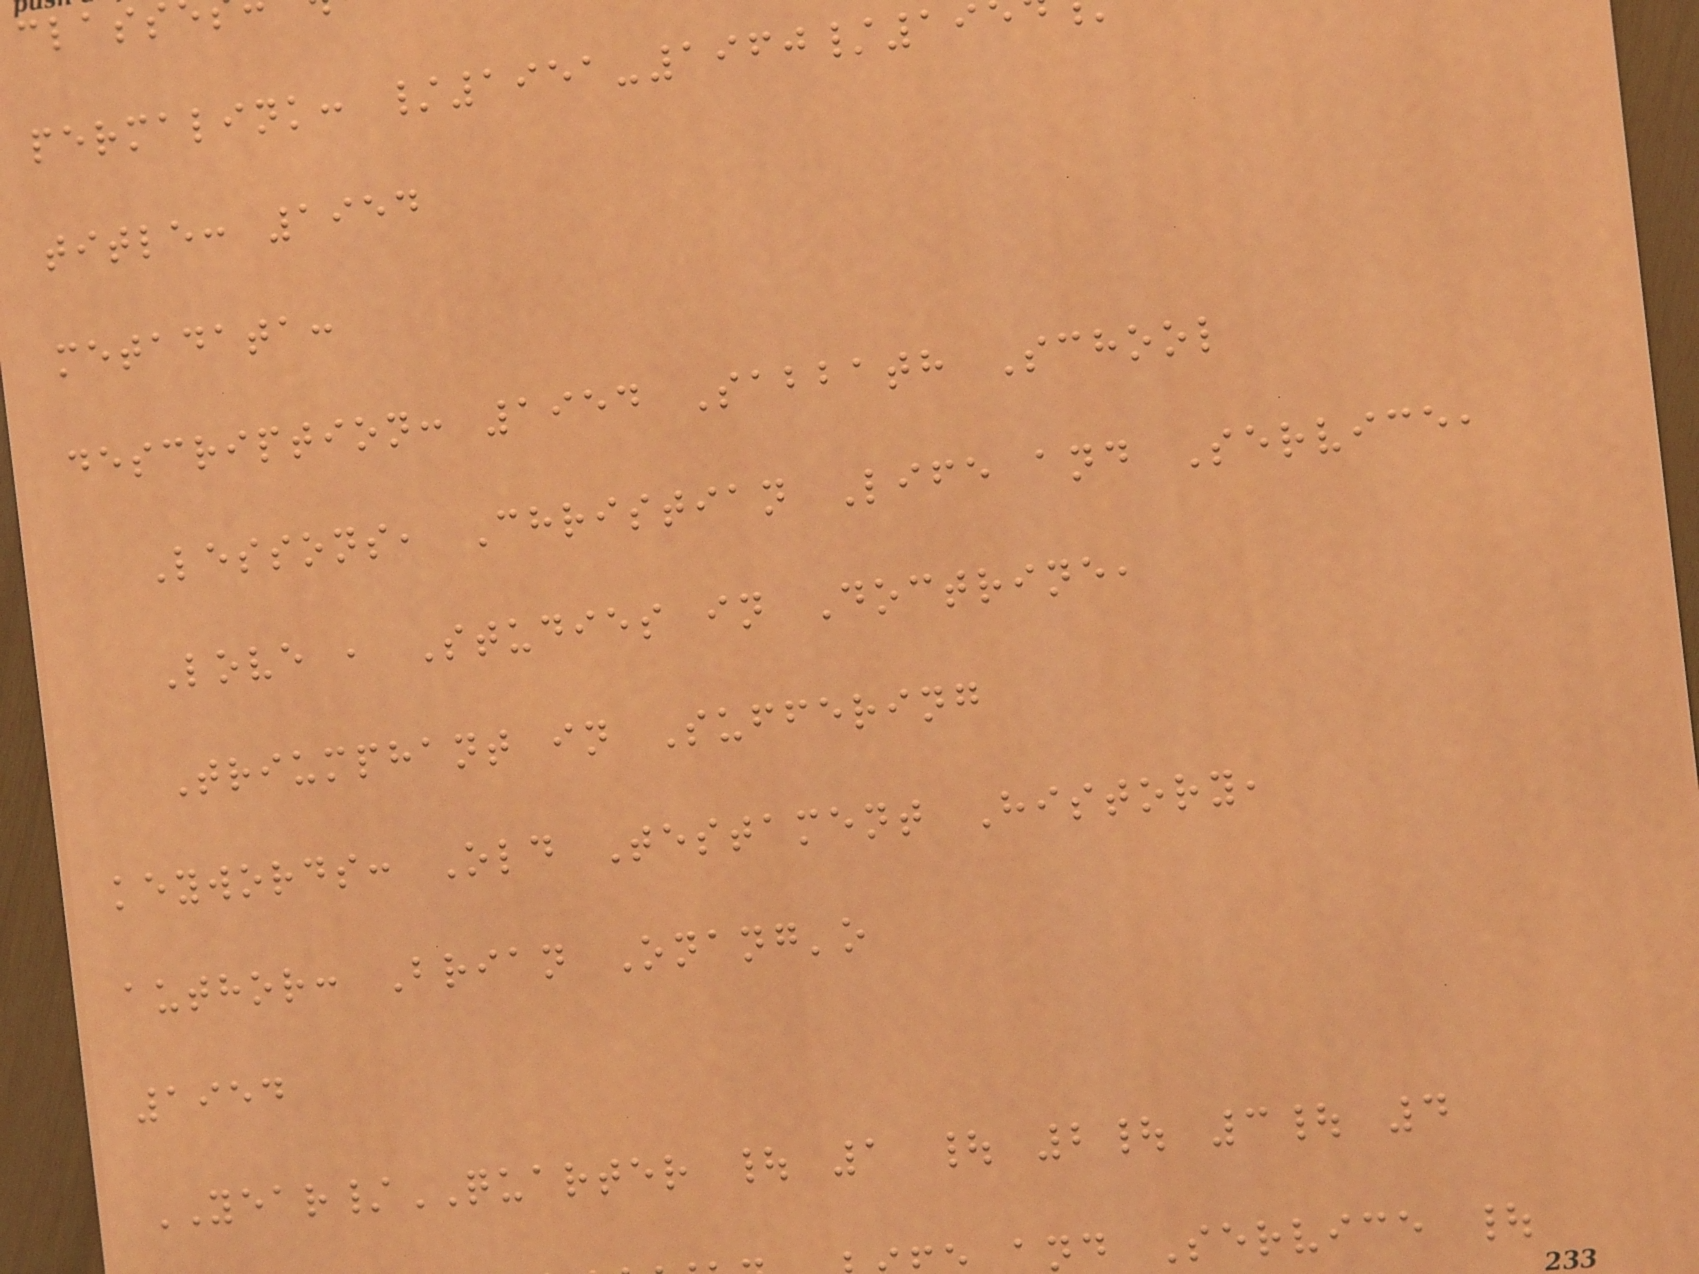class
permalink: /1951-1960/19
title: 1954
metadata:
description: 1954 Sabbath School
Lessons, Christian Life and Service,
Love , Studies in Doctrine,
Triumphant in Suffering
keywords: Old Testament History,
author: Brian Onang'o
1954
YEAR/QUARTER | 1 | 2| 3| 4
nd Service |
